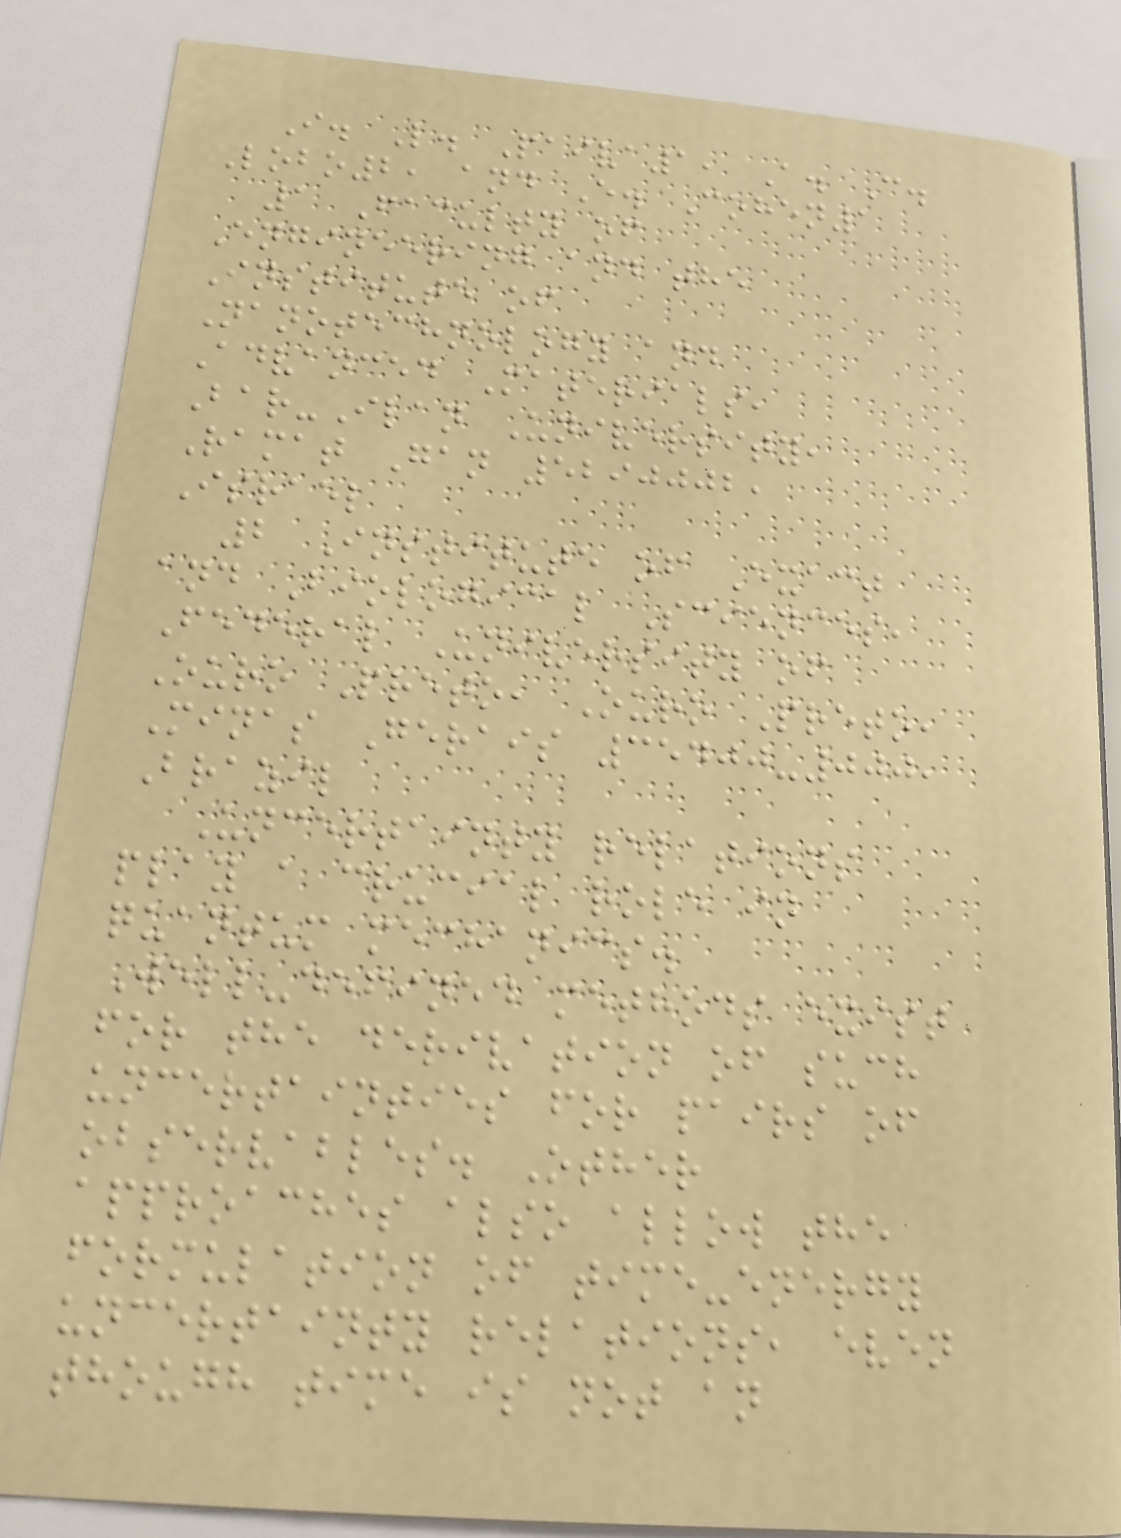I. L. Paiva1, A. C.
Lobo2, and E. Cohen1
1 Faculty of
Engineering and the
Institute of
Nanotechnology and
Advanced Materials,
Bar-Ilan University,
Ramat Gan 5290002,
Israel
2 Institute of Exact
and Biological Sciences,
Federal University of
Ouro Preto, Ouro Preto,
Minas Gerais 35400-000,
Brazil
Uncertainty relations
play a crucial role in
quantum mechanics.
Well-defined methods exist
for the derivation of such
uncertainties for pairs of
observables. Other
approaches also allow the
formulation of time-energy
uncertainty relations, even
though time is not an
